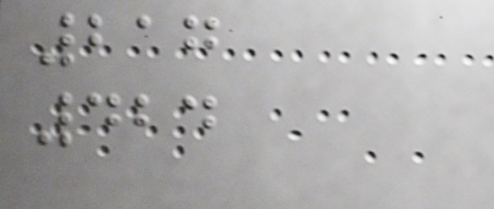217
424
